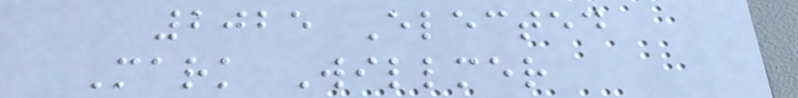2025 Elected
Mark Willmer
